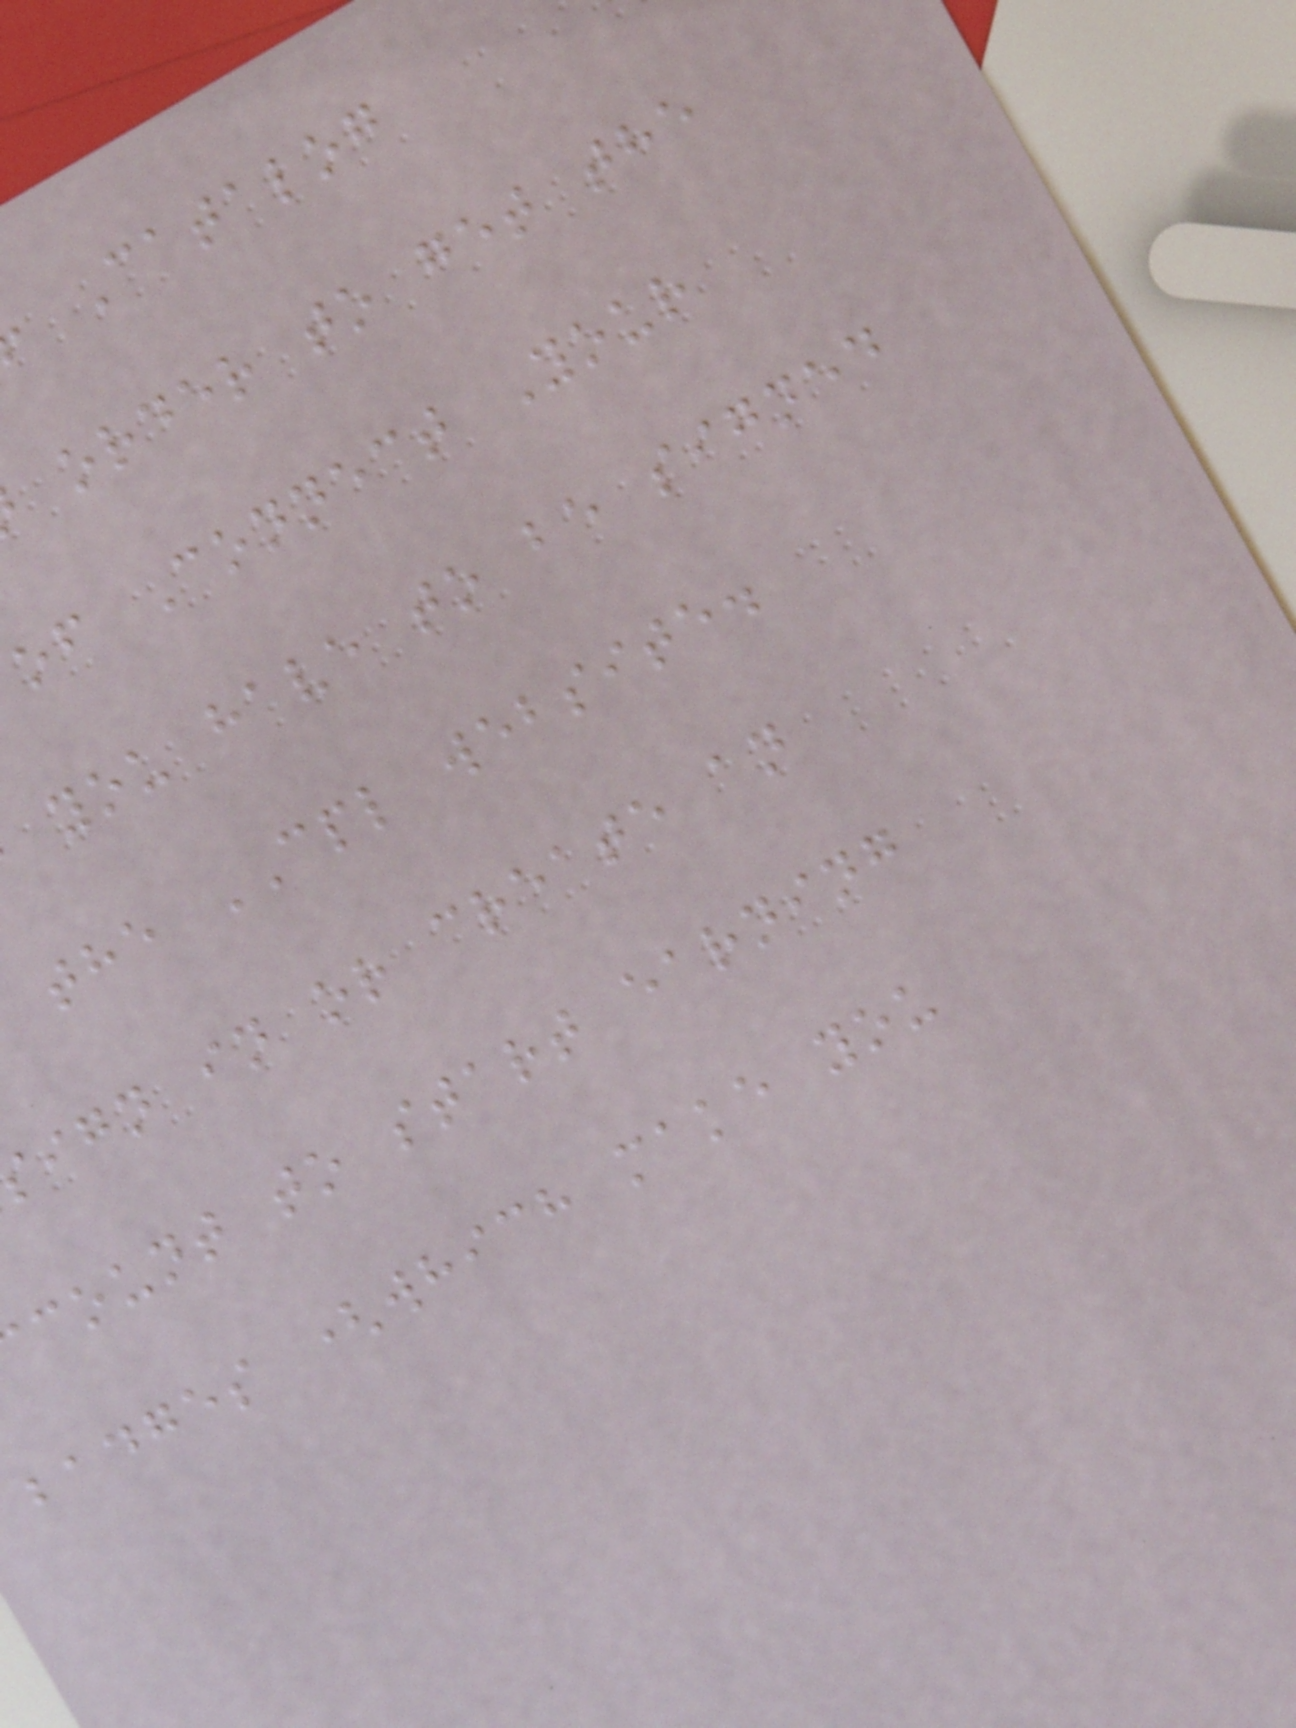Catalog
order to get the
of Connect Your
you have to be signed
the CPL website.
ign in or create an
count to start earning
badges (which make you
